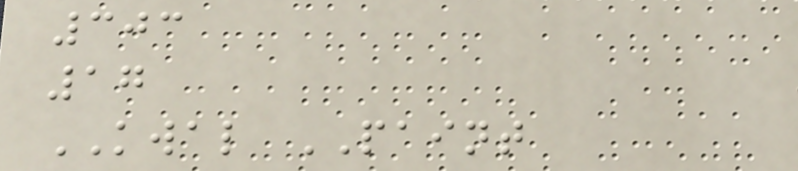303
17
KWAL PAINT
